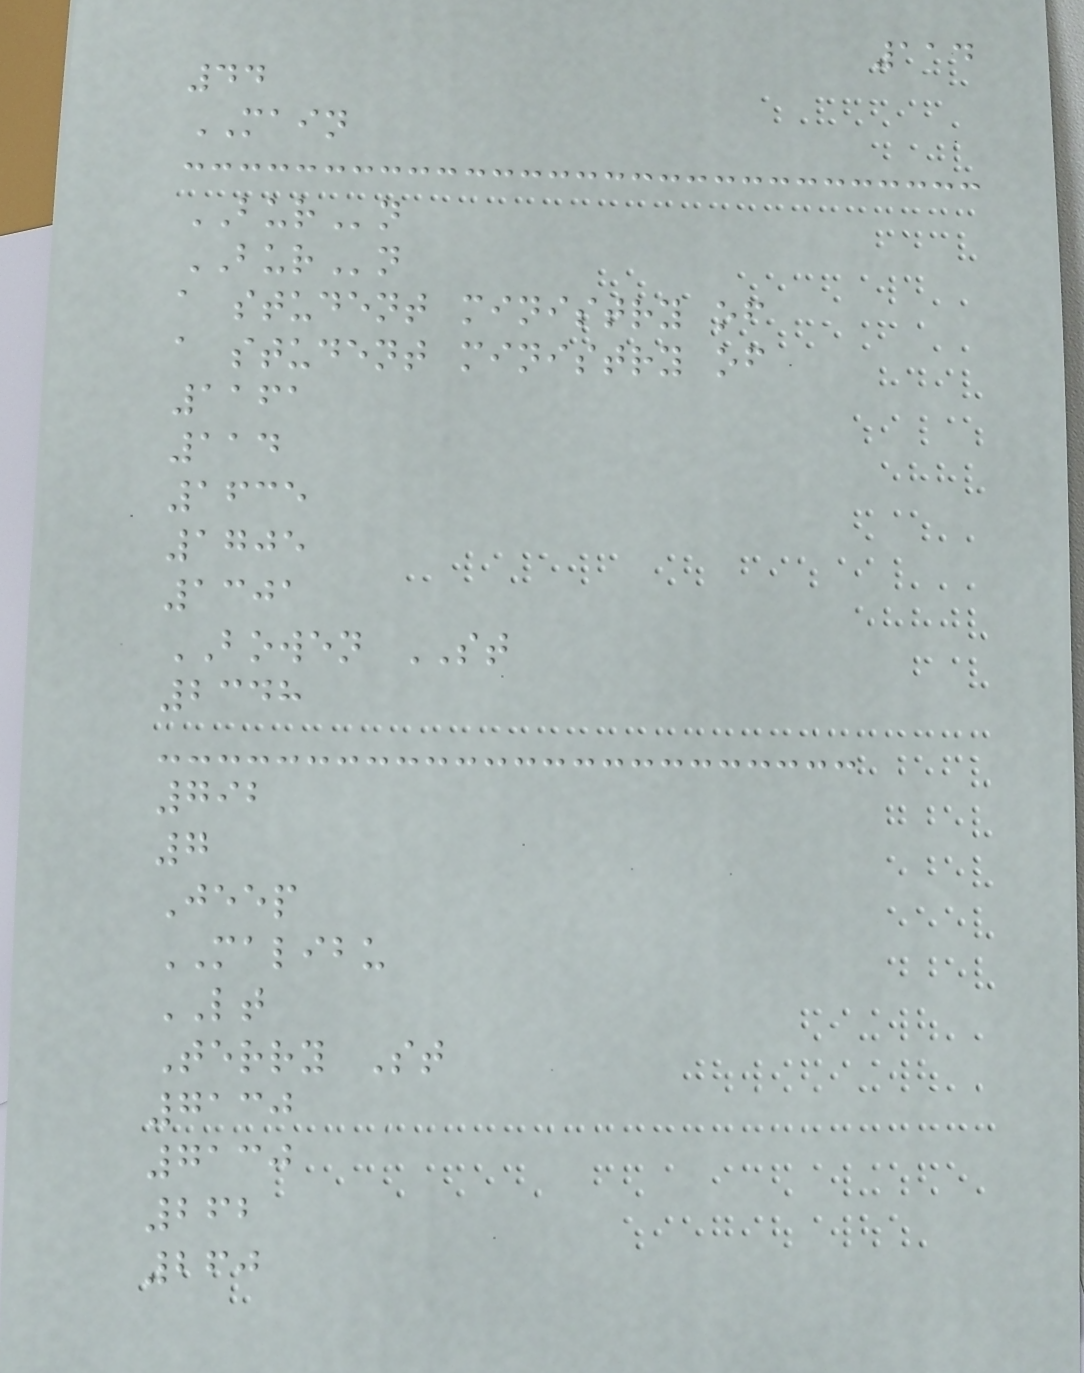114
44
MAIN
BURn
BURn
a student ministry of
a student ministry of
1161
114
1635
1705
1301
BOWEN ST
2348
792
7
Jeep
MALIBU
LT
Terry St
7130
7130
262
260
